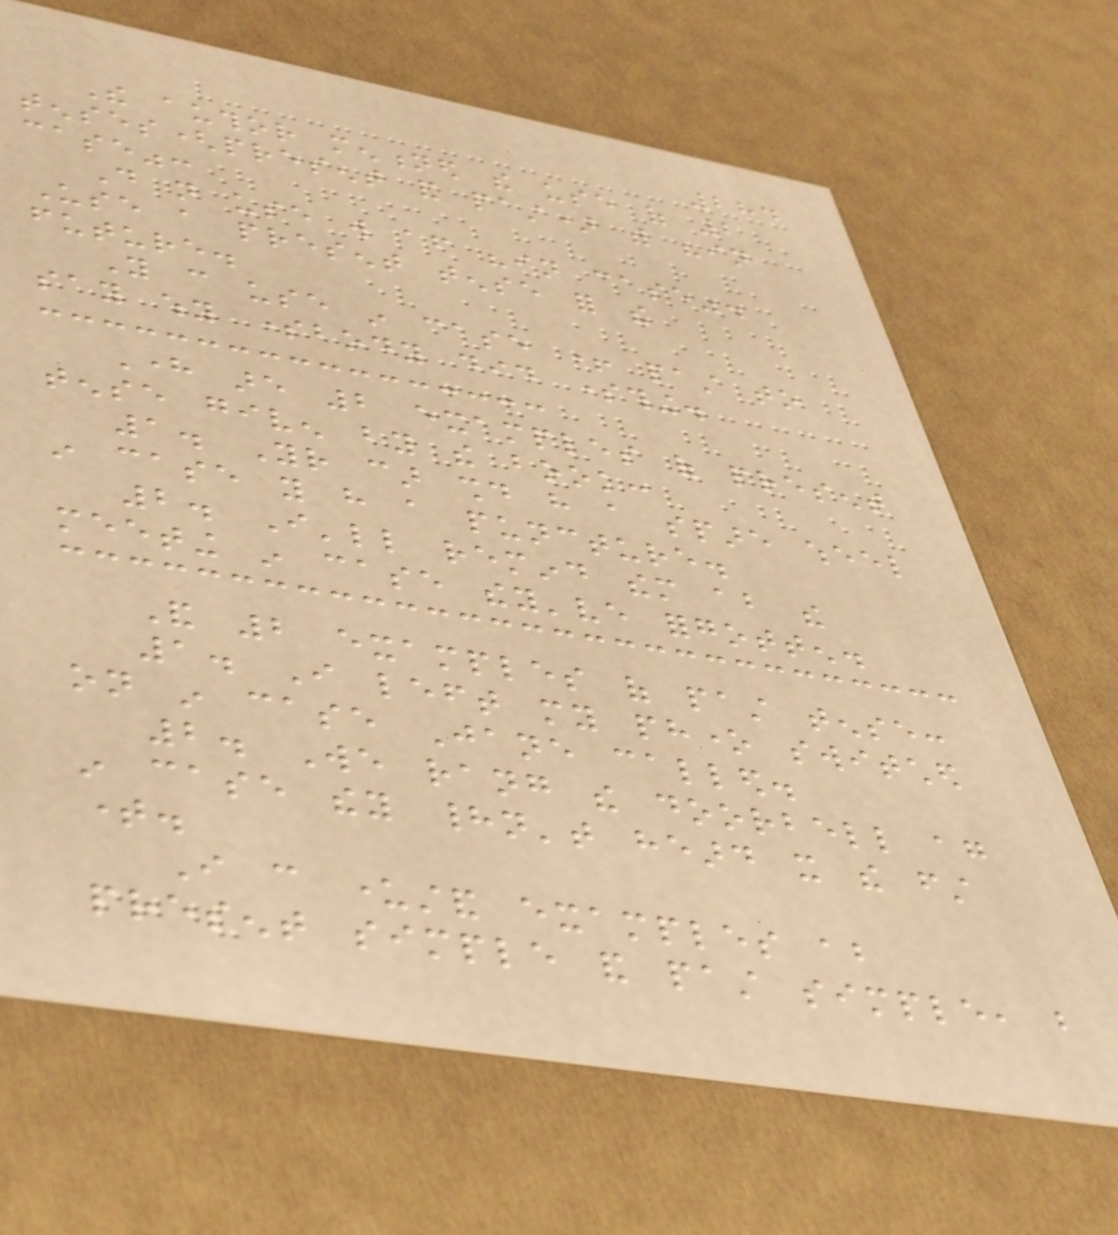284
The author mentioned the use of 2
tenses(present and past) with "in
case":
Do not use will after "in case".
Use a present tense for the
future.
You can use in case + past to
say why somebody did something.
Here are 2 examples of present
tense given by the book:
1. Your car should have a spare wheel
in case you have a puncture.
2. I'll remind them about the
meeting in case they've forgotten.
And 2 examples of past tense:
1. I left my phone switched
on in case Jane called.
2. We rang the doorbell again
in case they hadn't heard it the first
time.
I can understand examples about
present simple and past simple, but
